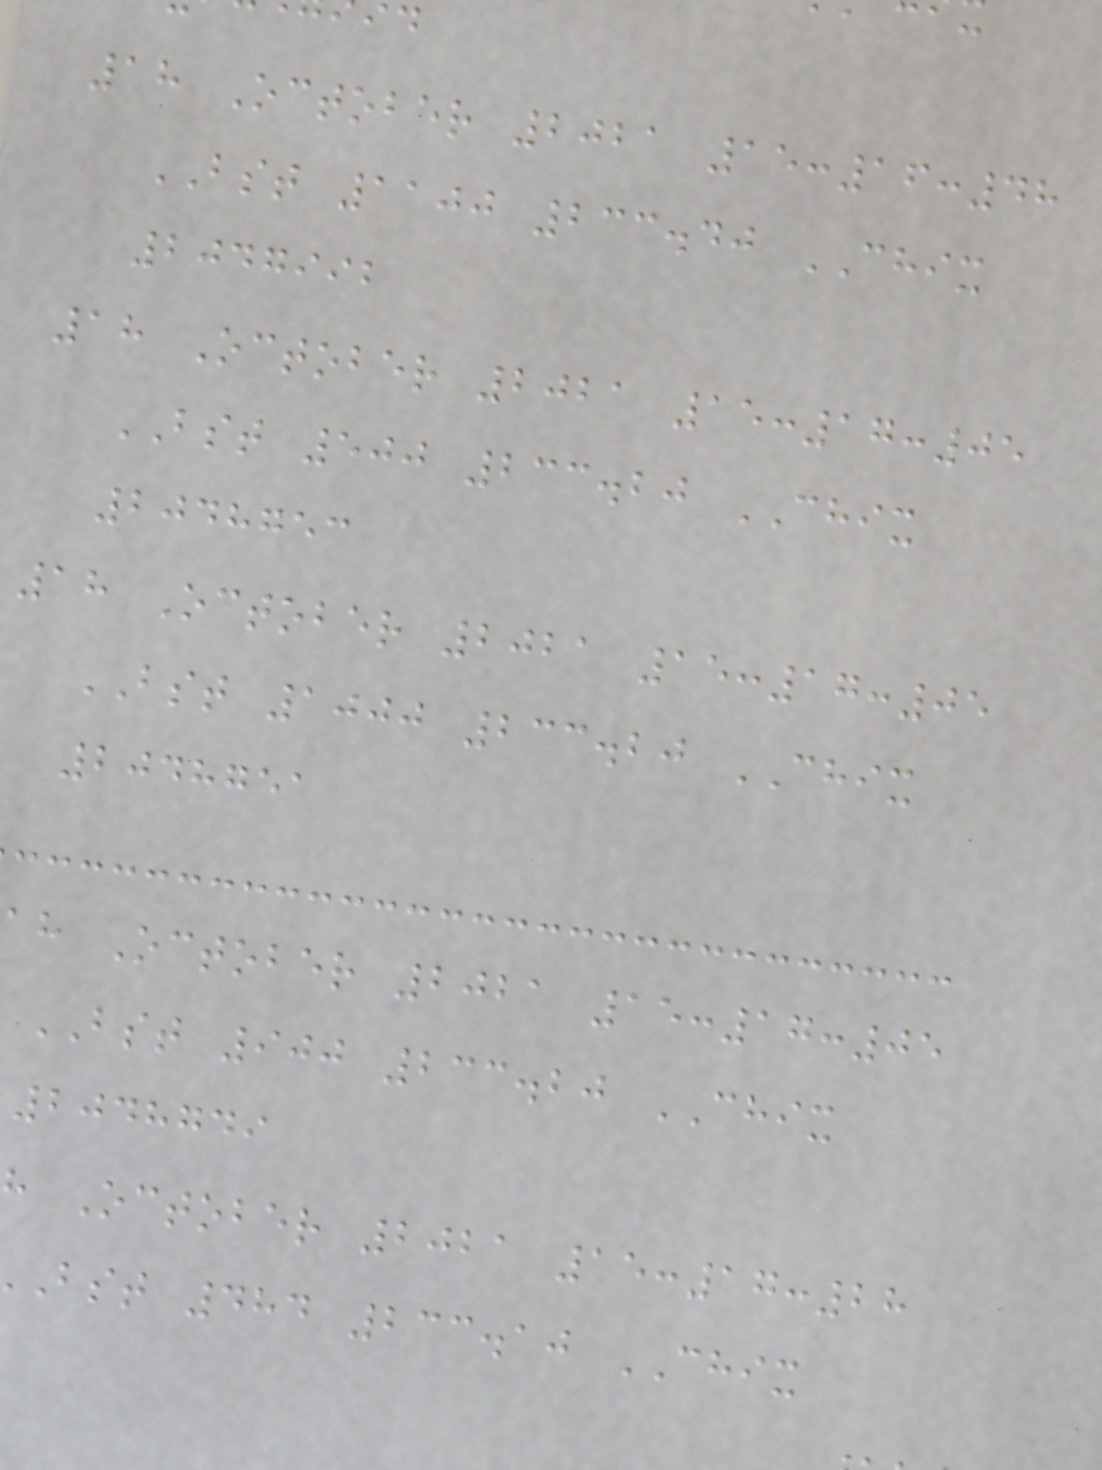18 October 2021 15:16:48
BST 1100 233.40 CHIX
2047992
18 October 2021 15:17:05
BST 500 233.20 CHIX
2048753
18 October 2021 15:17:05
BST 1000 233.20 CHIX
2048751
ah October 2021 15:17:05
BST 900 233.20 CHIX
2048749
h October 2021 15:17:28
bst 484 233.10 CHIX
